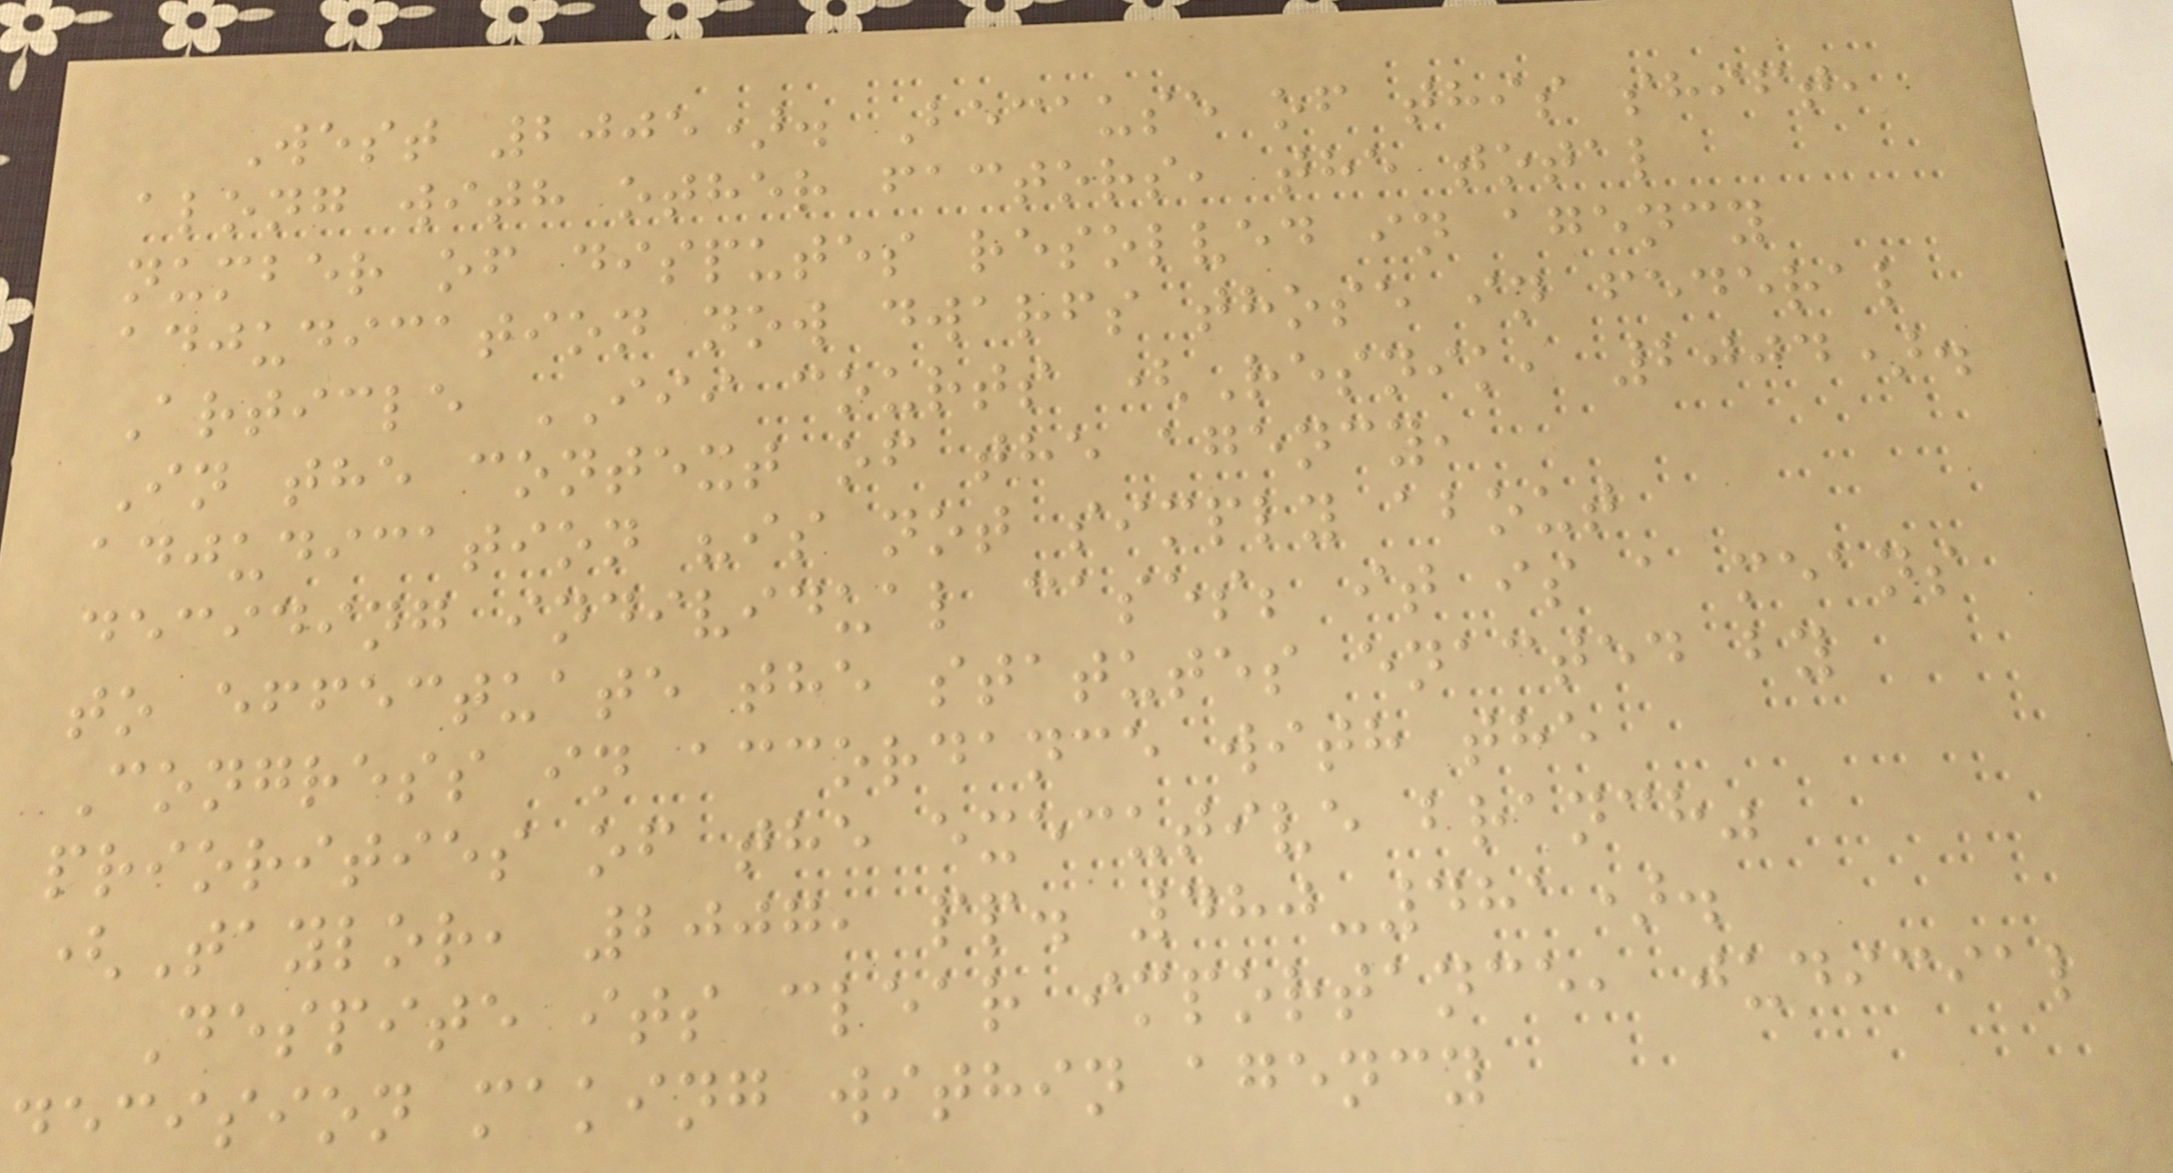West 2005). Because of this shift,
along with other factors, the total
number of disputes resolved in agency
adjudication now dwarfs those in federal
Article III courts (Resnik, 2004).
In the context of the agency,
adjudication "is not simply about
deciding individual cases; it is a means
to effectuate the statutes enacted by
Congress in accordance with the
priorities of the executive branch"
(Taylor, 2007, pp. 480-481).
Despite its clear importance, judicial
decision making within agency
